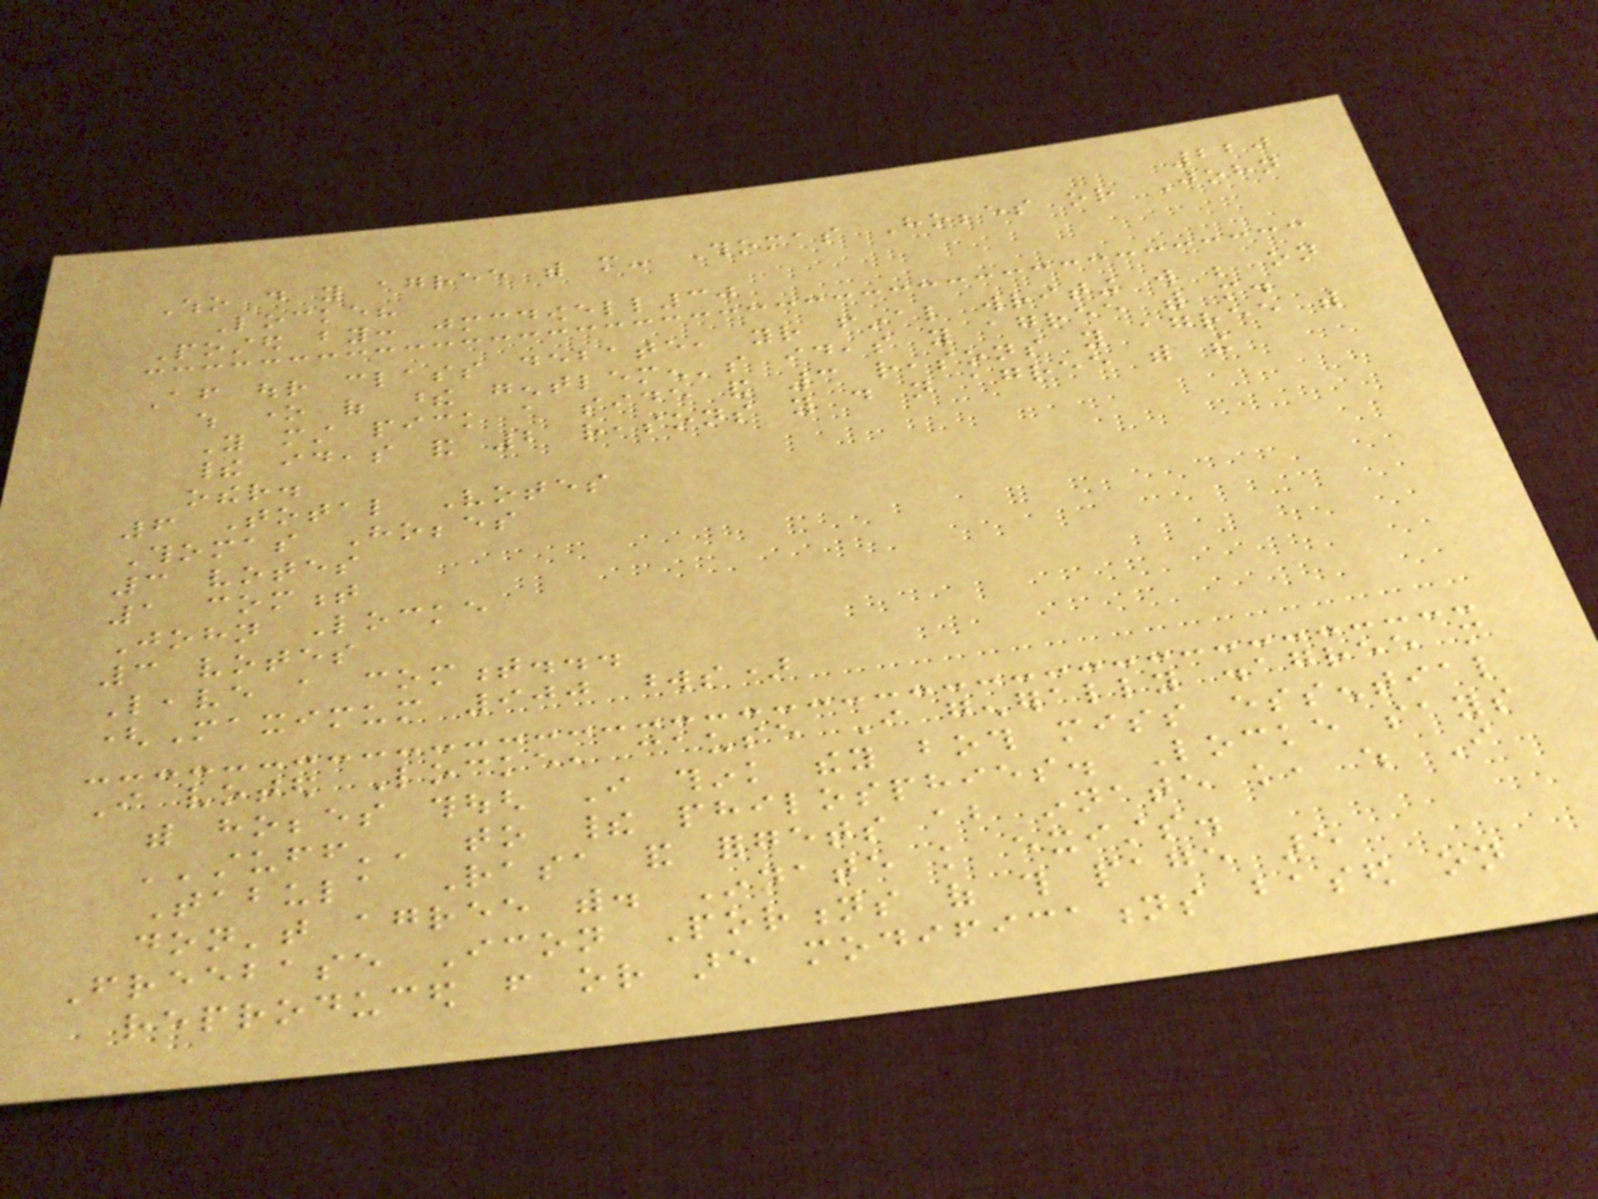220
Who do you agree with more- Thomas Hobbes or John
Locke?
Posted by: jmcdowell30
After our class debate, your final writing will be on
which one of these gentlemen's ideas you agree with more.
You must pick a side and 3 reasons you agree with
their ideas and 2 reasons you do not agree with the
other.
6 Total Votes
Thomas Hobbes
3 votes
1 comment
John Locke
3 votes
Leave a comment...
(Maximum 900 words)
I voted Locke, cause I generally disagree more
with hobbes though I think they both miss essential
''stuff'' to their philosphies. Locke says
Tabula Rasa and forgets about innate knowledge, which I
don't agree with. Innate knowledge exists.
Freebase Icon Portions of this page are
reproduced from or are modifications based on
